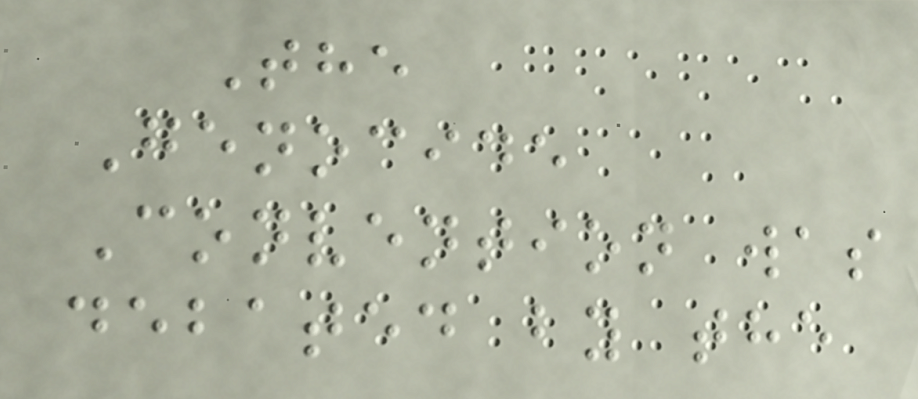The
Genocide
Convention was
debated by the
